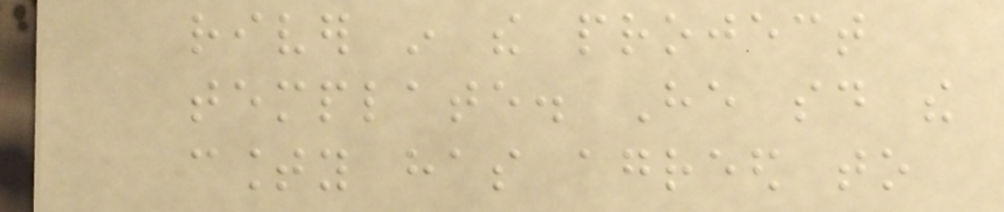river in the project
template. He said the
county has agreed to
